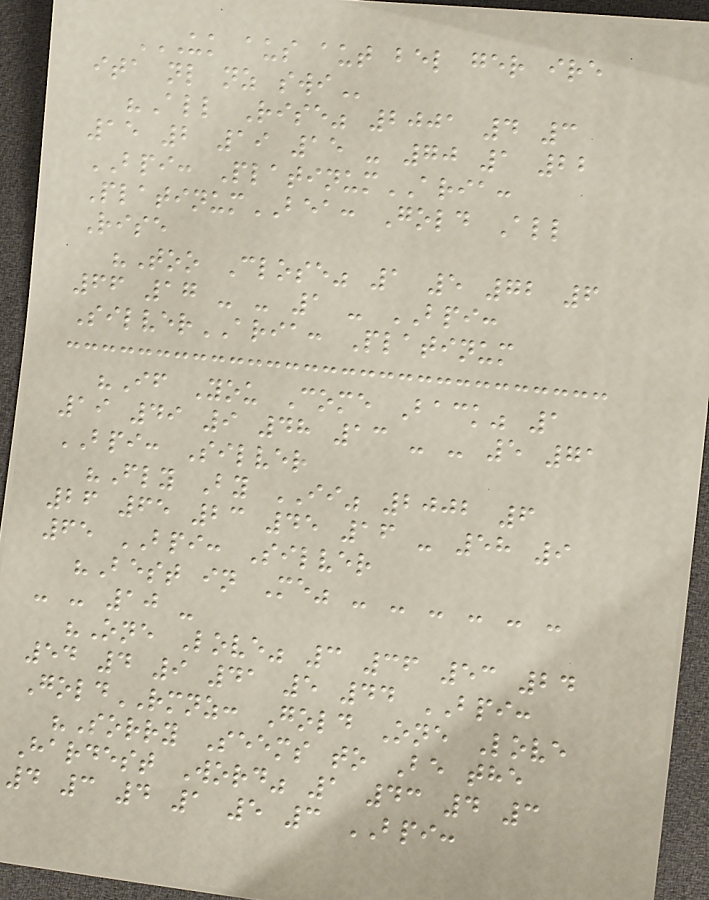UK AUS AUT BEL GER IRE
ITA NL NZ SWI
"All Rise" 2001 4 3
15 2 19 15 - 70 1 22
BPI: PlatinumARIA:
PlatinumBEA: Gold All
Rise
"Too Close" 1 5 72 6
66 17 - - 1 - BPI:
SilverARIA: Platinum
"If You Come Back" 1
19 49 9 48 13 - - 5 71
BPI: Silver
"Fly By II" 2002 6
26 65 23 45 16 - 58 9
65 BPI: Silver
"Best in Me" - - - - - -
- - 10 -
"One Love" 3 36 53 24
54 4 9 41 5 44 BPI:
GoldRMNZ: Gold One Love
"Sorry Seems to Be the
Hardest Word" 1 43 4 3
4 3 4 1 5 3 BPI:
